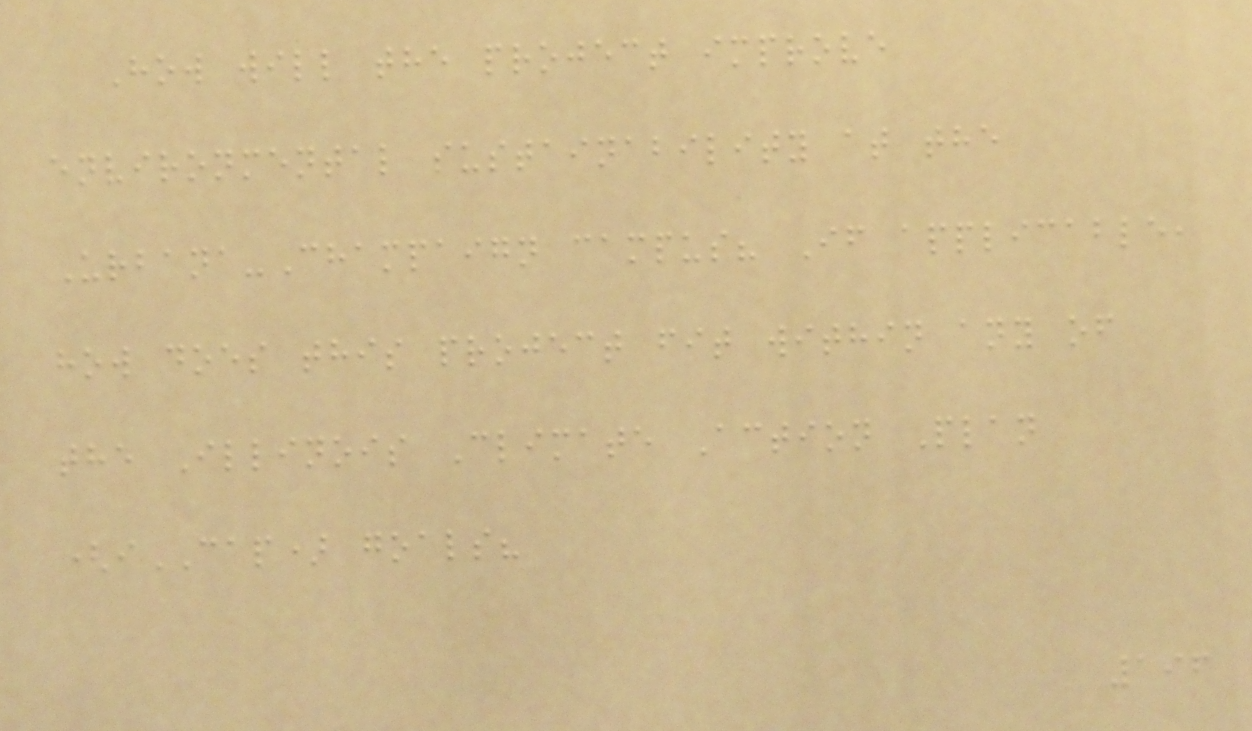How will the project improve
environmental sustainability at the
Urbana-Champaign campus? If applicable,
how does this project fit within any of
the Illinois Climate Action Plan
(iCAP) goals?
196
